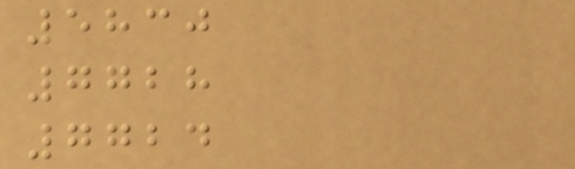5830
7728
7724
